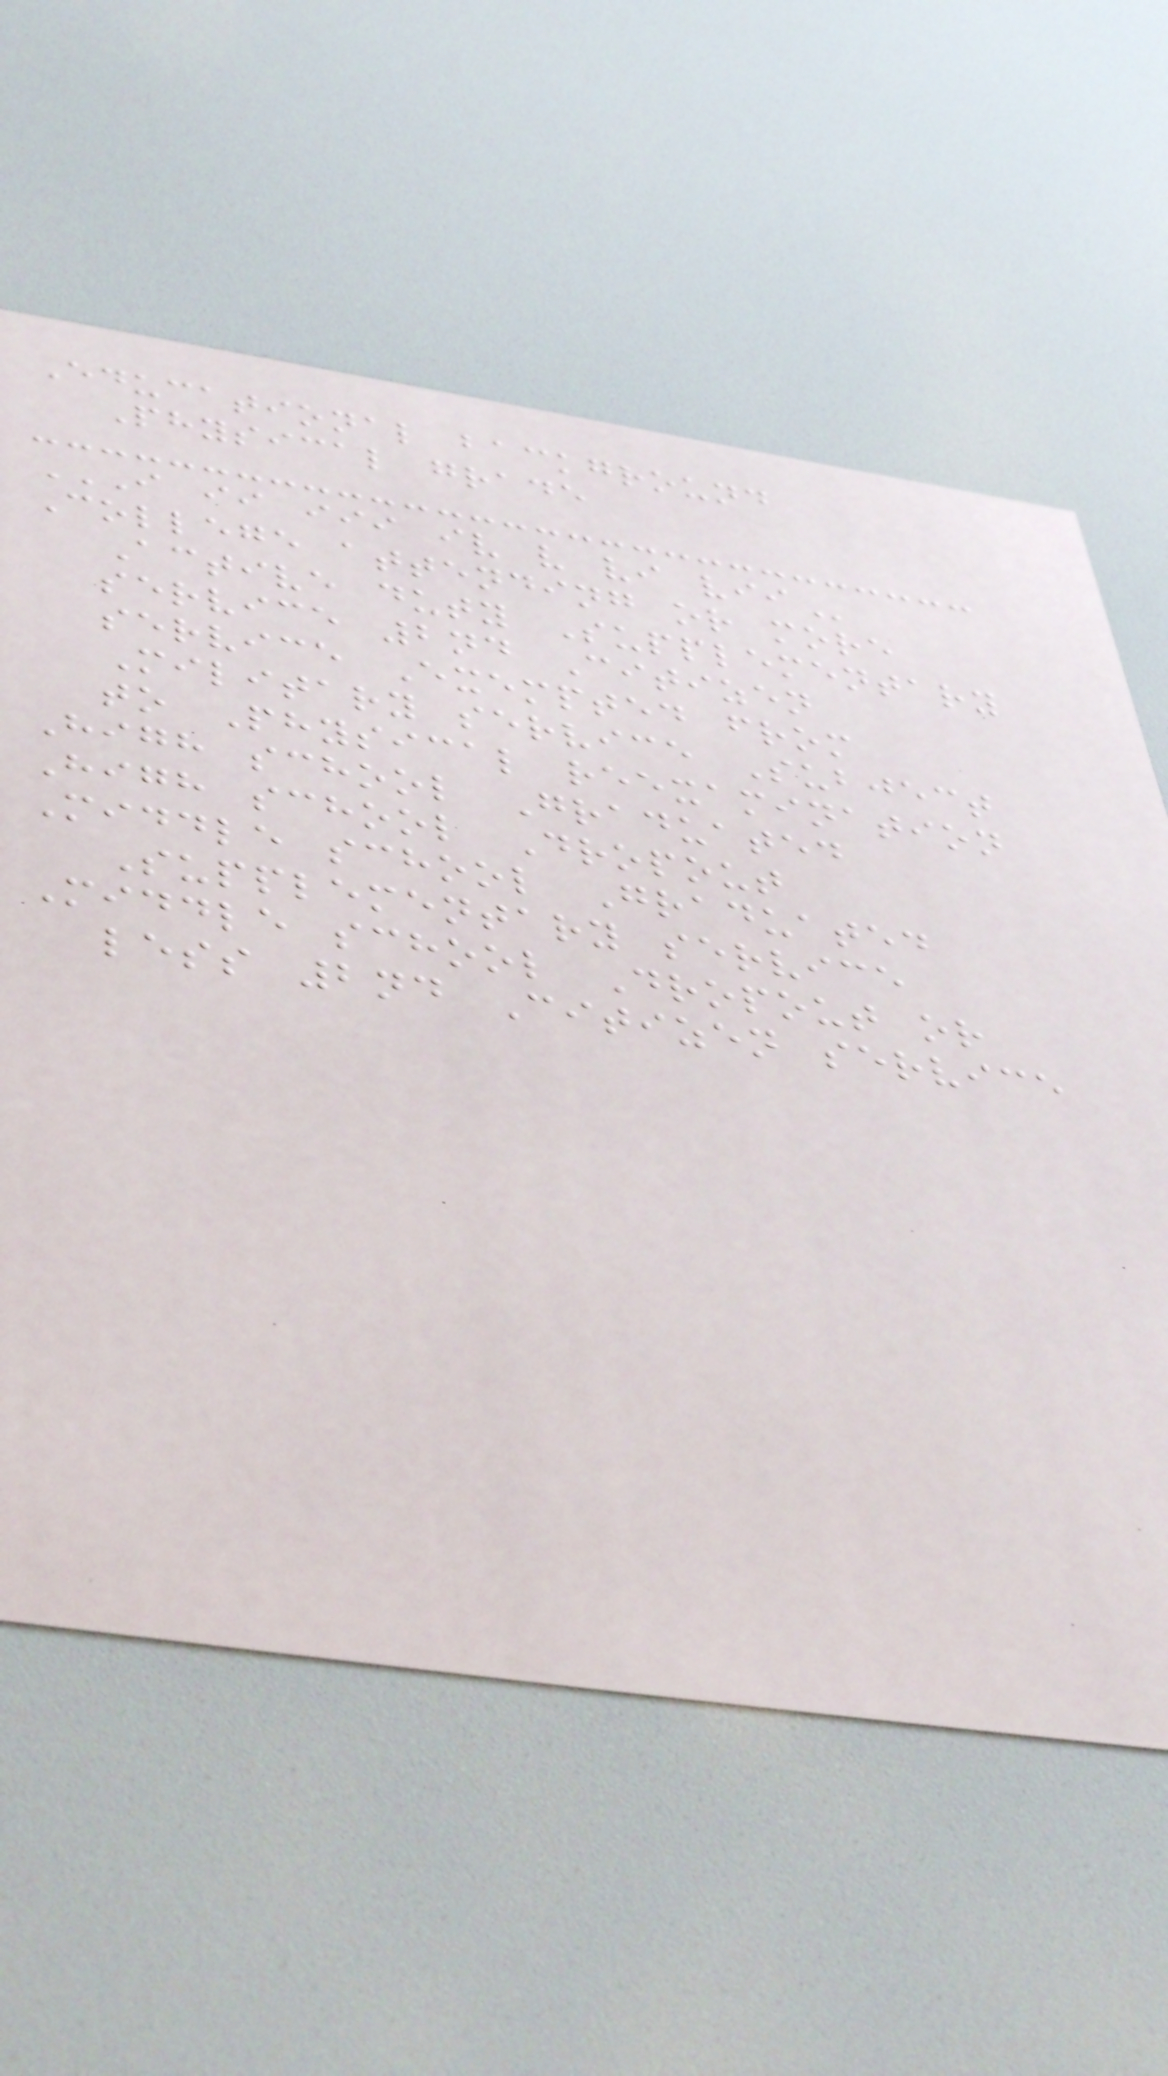Educational background
Physical grade
I II III IV V VI VII
College attending or more
Active duty Supplementary
service 2nd Citizen
service Exempted from
Military service Subject
to Physical reexamination
High school Graduated
High school Dropout
Middle school Graduated
Supplementary service
Middle school Dropout or
less 2nd Citizen service
